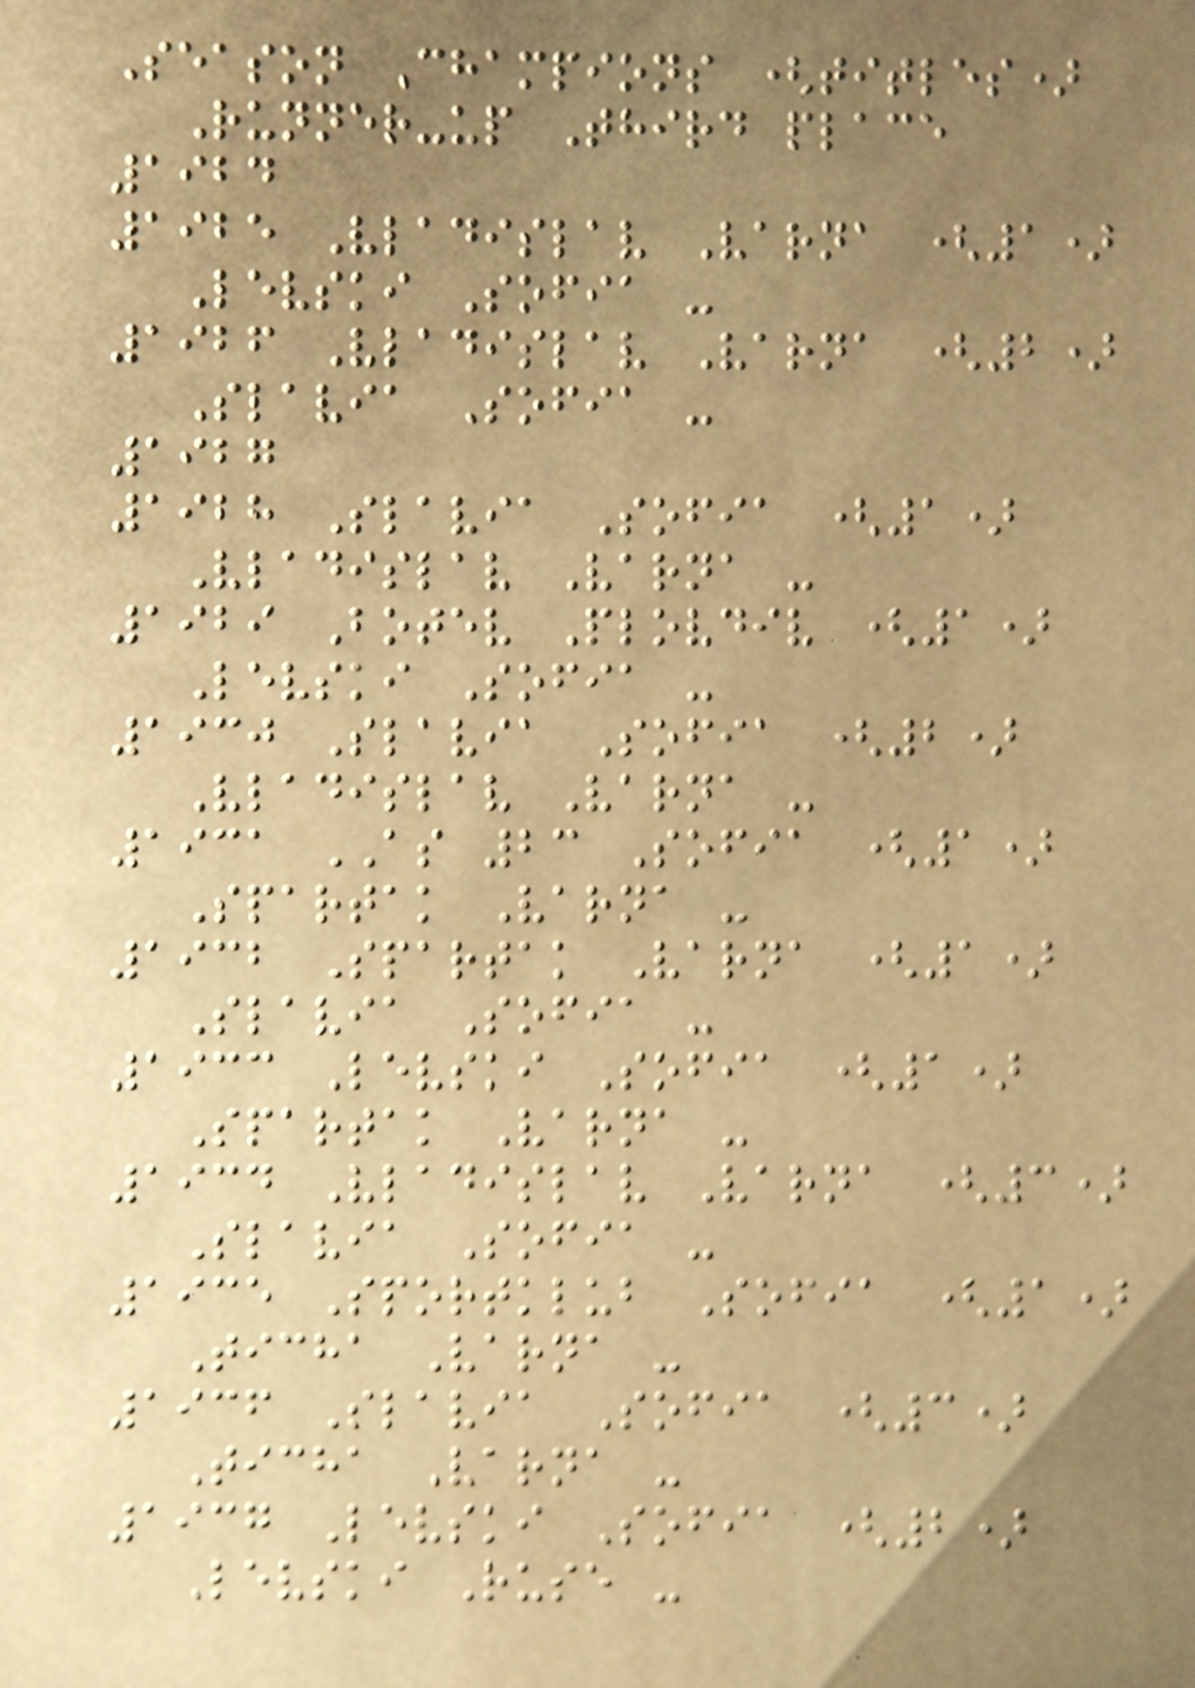Season Champions (titles)
Runner-up Third place
1924
1925 Vladislav Varna (1)
Levski Sofia -
1926 Vladislav Varna (2)
Slavia Sofia -
1927
1928 Slavia Sofia (1)
Vladislav Varna -
1929 Botev Plovdiv (1)
Levski Sofia -
1930 Slavia Sofia (2)
Vladislav Varna -
1931 AS 23 Sofia (1)
Spartak Varna -
1932 Spartak Varna (1)
Slavia Sofia -
1933 Levski Sofia (1)
Spartak Varna -
1934 Vladislav Varna (3)
Slavia Sofia -
1935 Sportklub Sofia (1)
Ticha Varna -
1936 Slavia Sofia (3)
Ticha Varna -
1937 Levski Sofia (2)
Levski Ruse -
